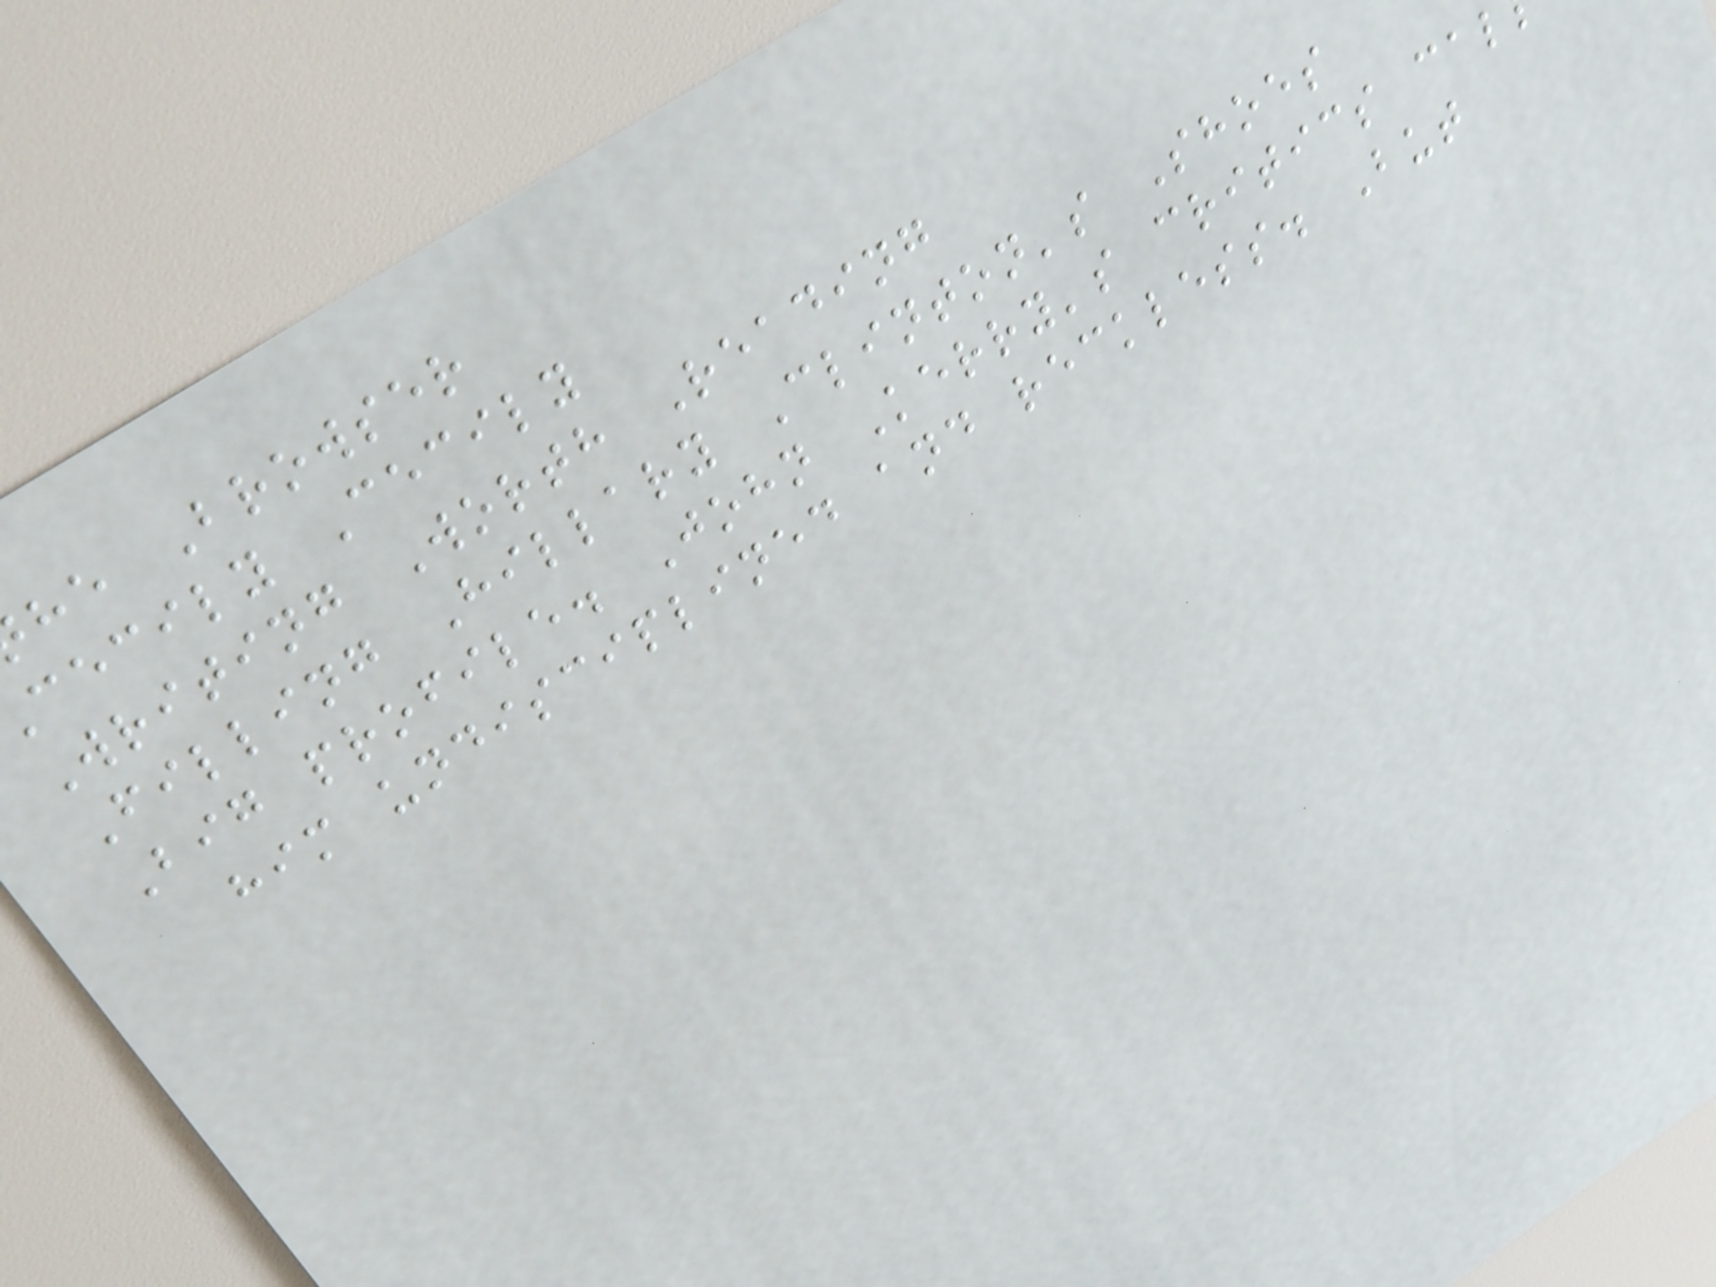he Browser
cecily Cecily
Writing Worth Reading
Filling Hillary Clinton's Shoes
Big profile. John Kerry's critics cal
him undisciplined and reckless. But
